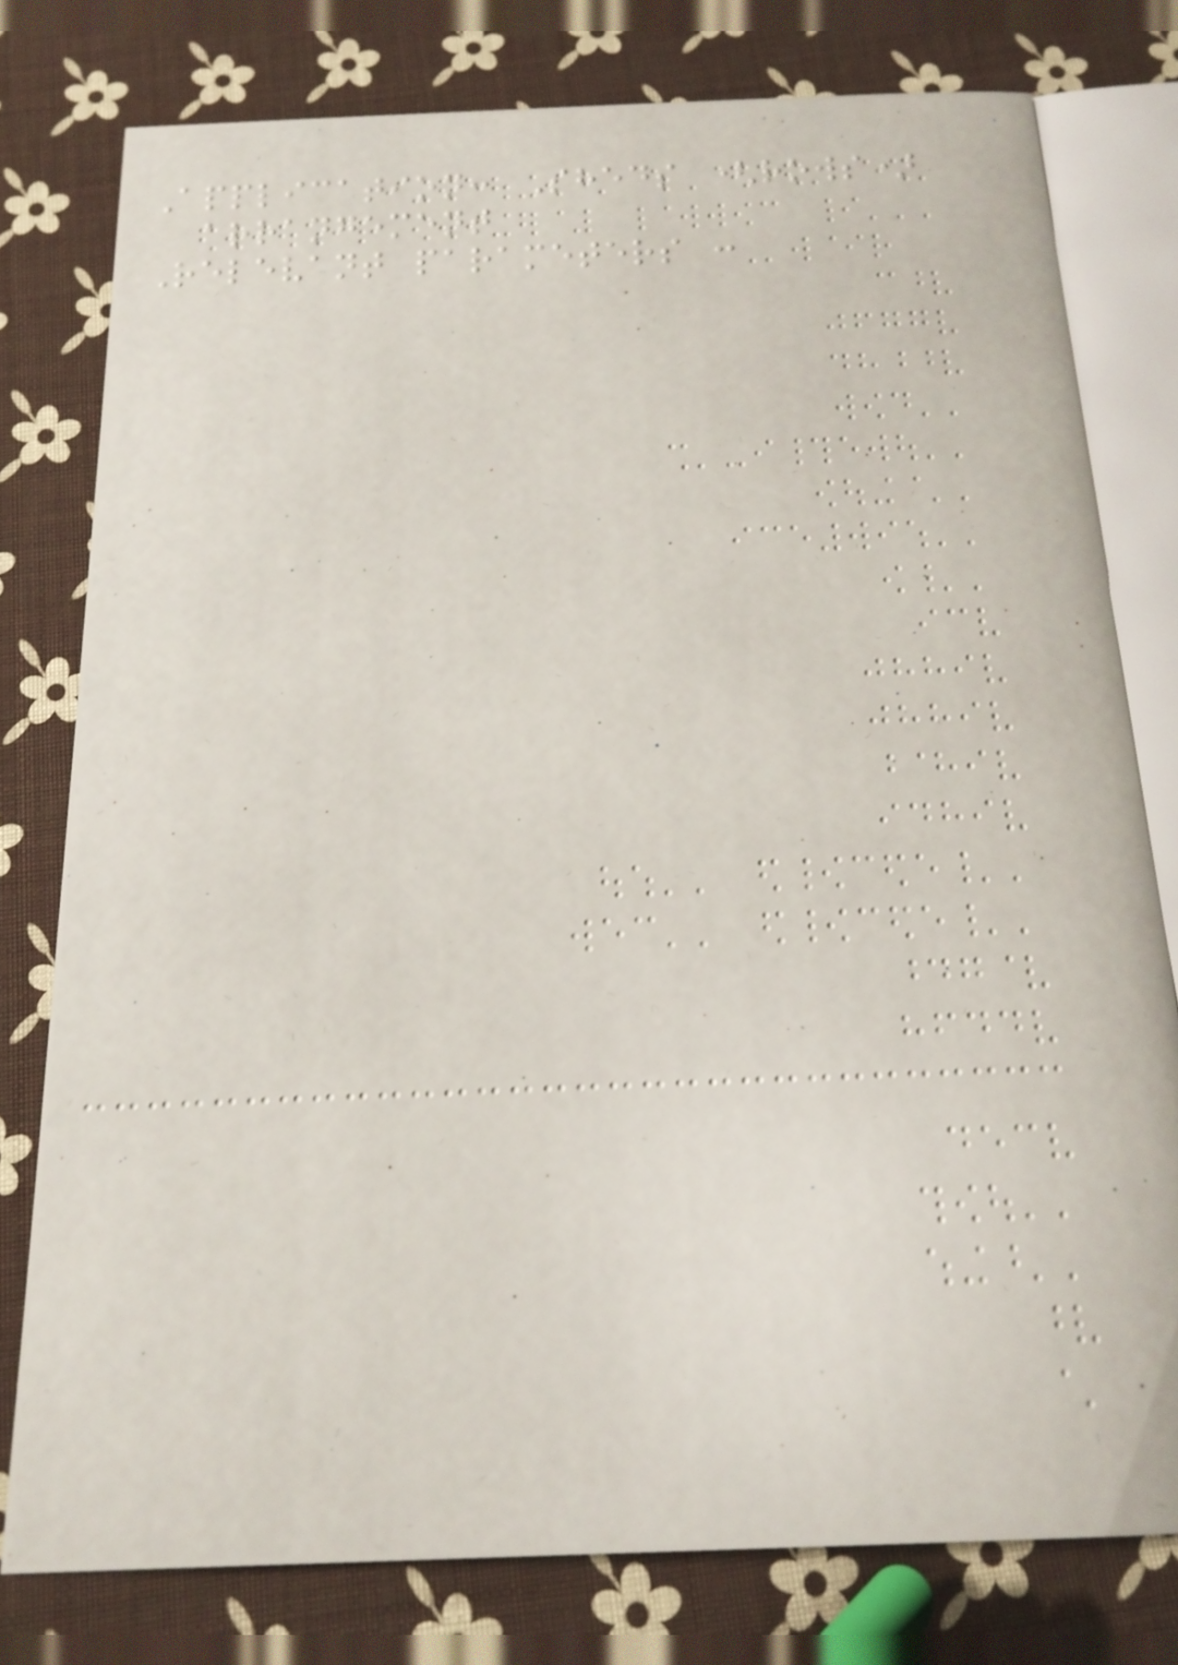Application: Sheds (rows)
arrangement
Relevant parameters :
